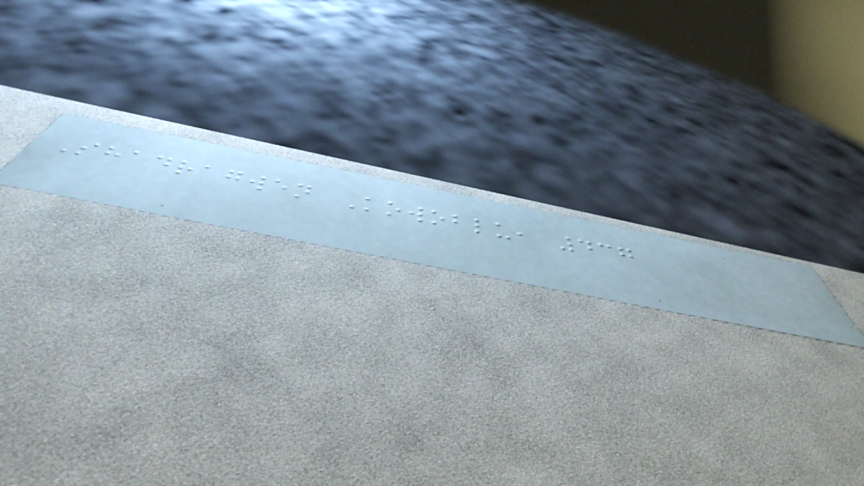Shadragwen Kowoblu, 437
